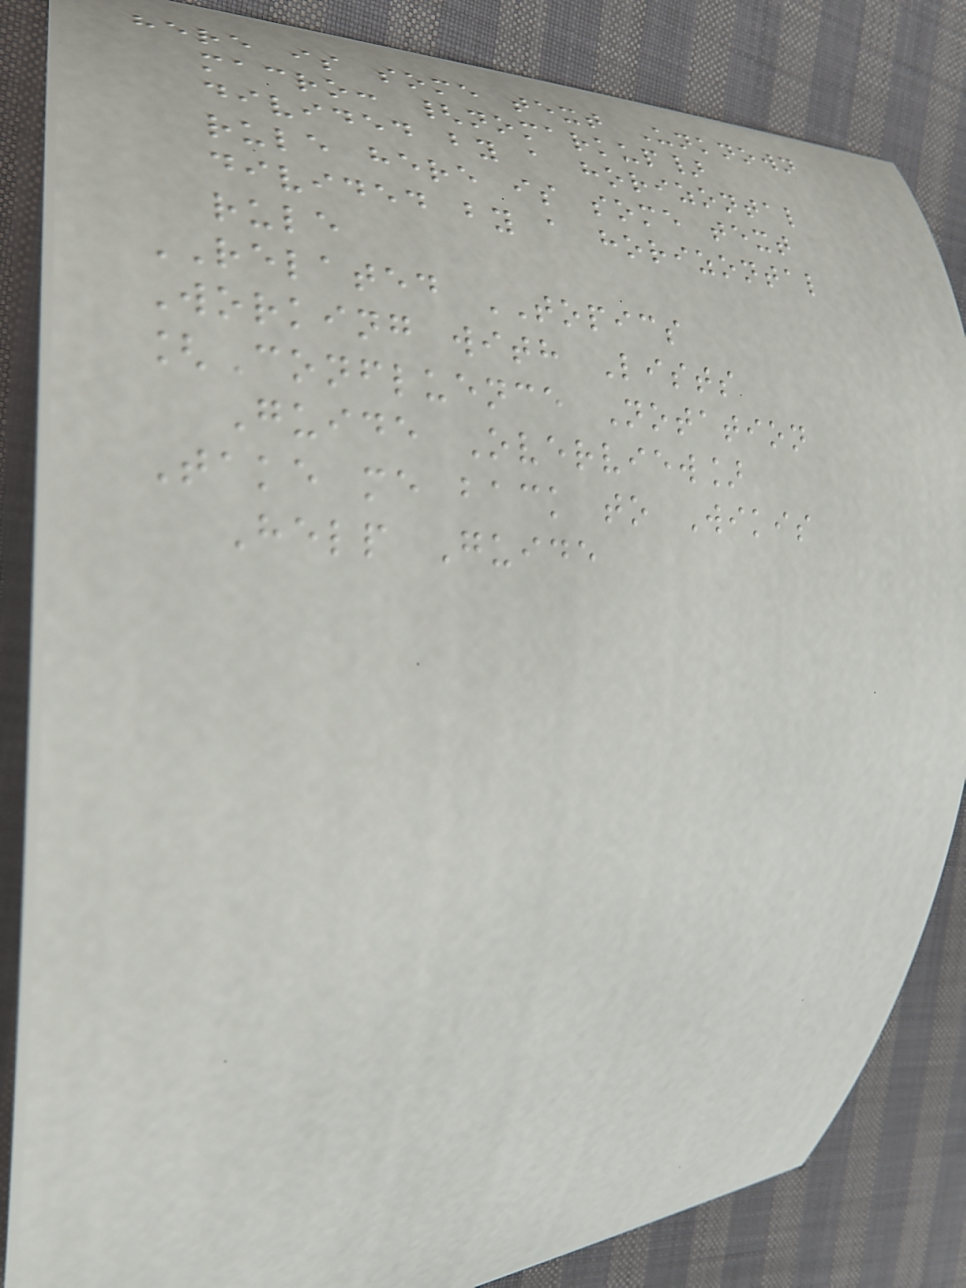here is some text Unknown
macro: {nomarkup}
divided by a horizontal
rule here is some text
divided by a horizontal
rule
RELATED TOPICS
Working with Lists
[Confluence Notation
Guide Overview]
Take me back to Wikis
Help Guide
